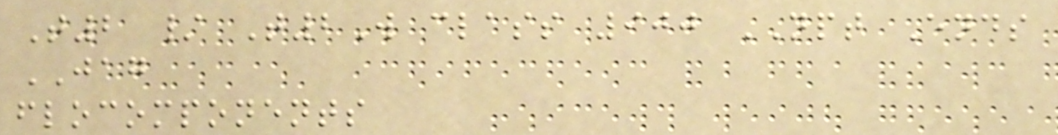T2 / T2W class 900 NPT Ends
JAG
flocomponents
